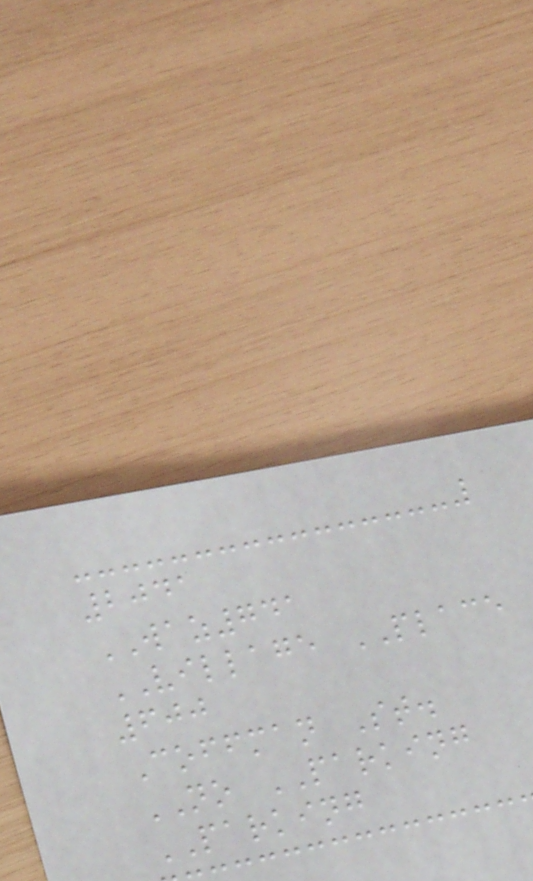2041
WAZ741
VILLAGE PLACE
600
Coffman St.
NO PARKING
PARKING
